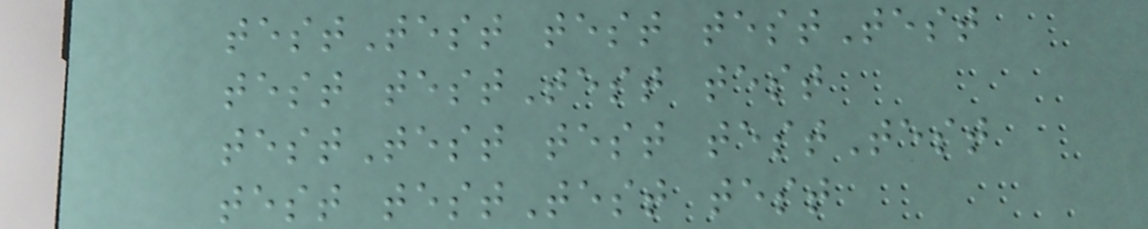testTest test testTest
test testTest test
testTest test testTest
test testTest test
